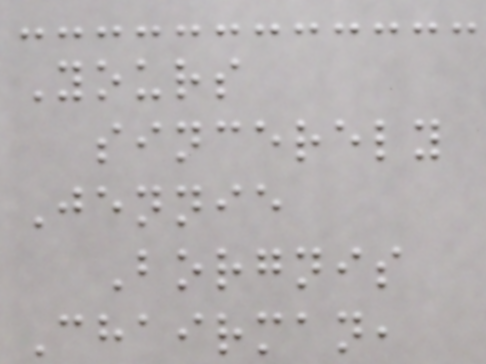Yours
sincerely
Jennie
Borgnis
Chairman,
